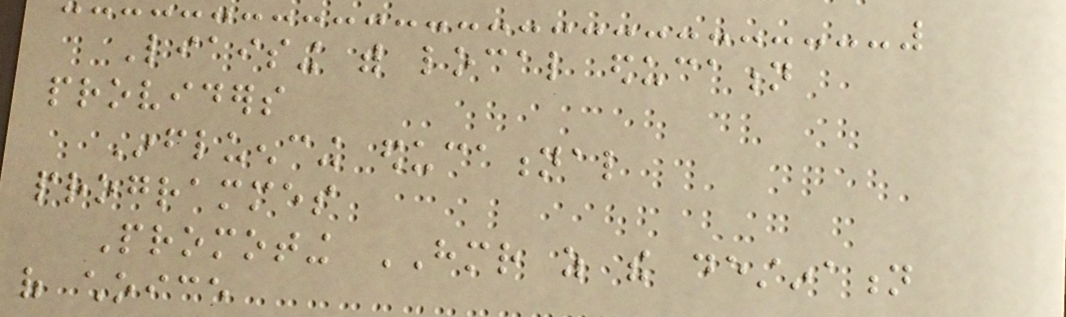Liaising with local education
providers
Influencing educational
programmes
Promoting HMR as the destination
of choice
